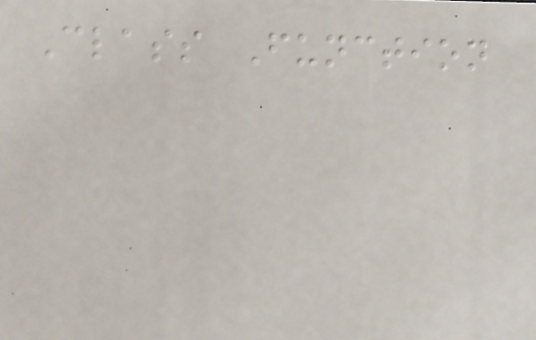Class Function
